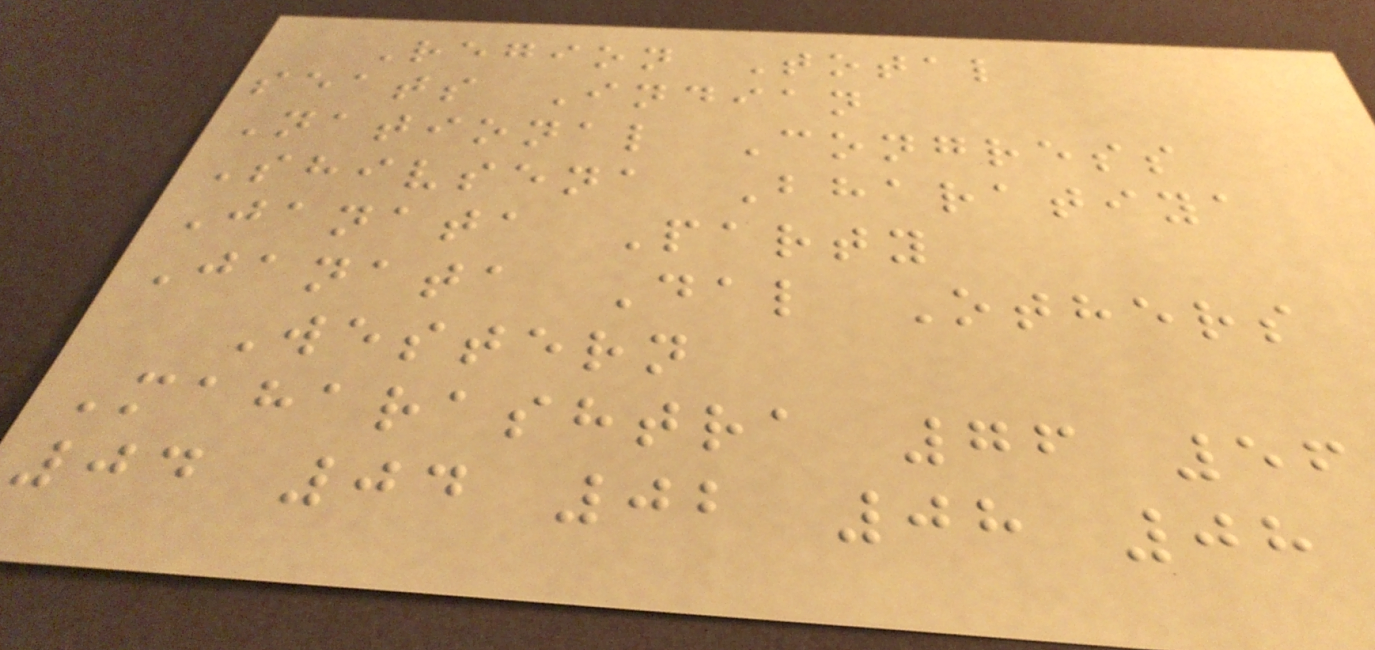Region Total
seats Indian
National Congress
Shivsena Bharatiya
Janata Party
Janata Dal Others
Western
Maharashtra 76 56
04 04 02 08 08
